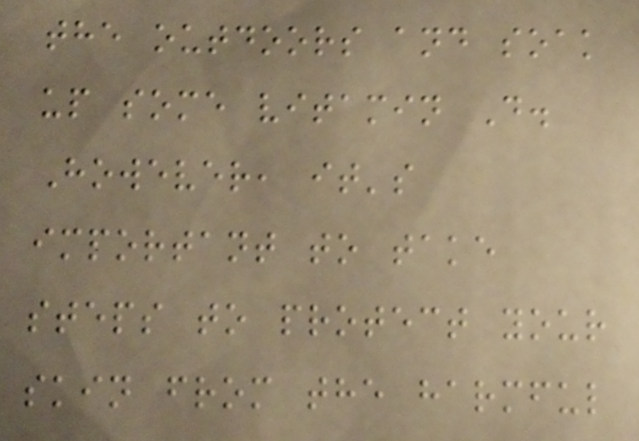the outdoors and soak
up some vitamin D.
However, it's
important to take
steps to protect your
skin from the harmful
